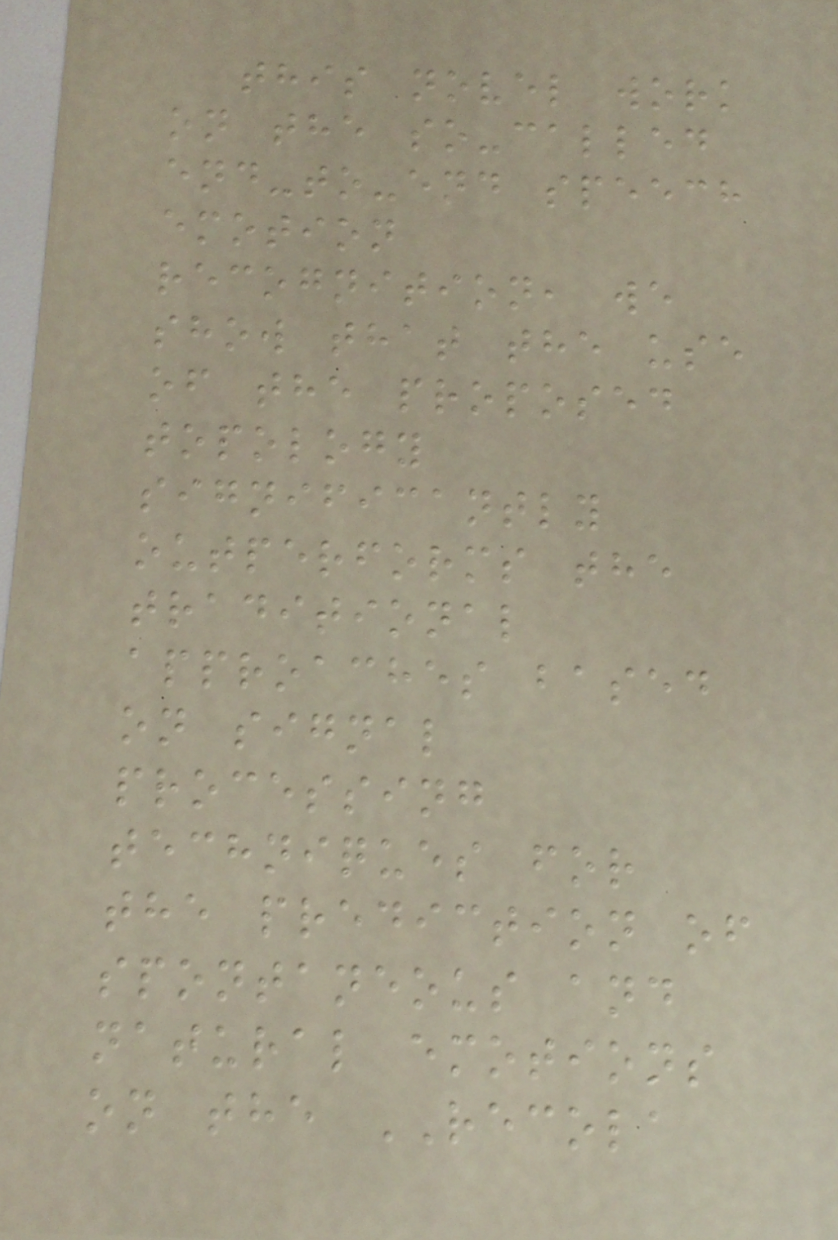this novel work
on the so-called
end-to-end speech
emotion
recognition, we
show that the use
of the proposed
topology
significantly
outperforms the
traditional
approaches based
on signal
processing
techniques for
the prediction of
spontaneous and
natural emotions
on the RECOLA
